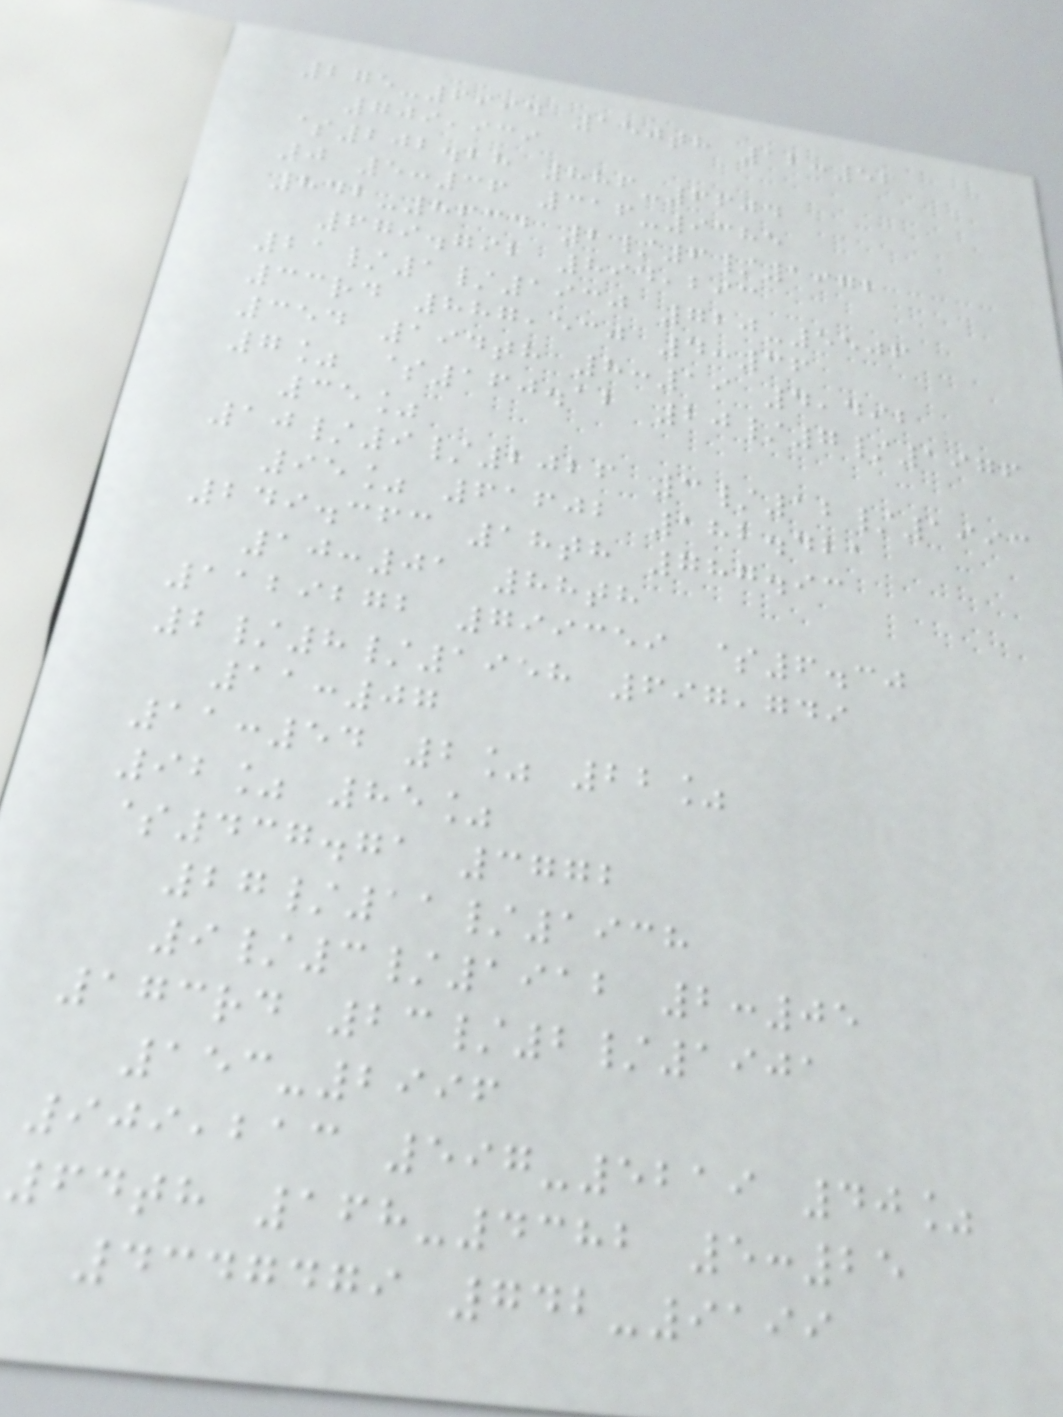275-6994 150th 12:56
709,939
$202.28 886-6604
0 5:36 316-9385
842-8634 2/6/1972
679.792 894,293
21/1/1930 720-5506
33rd 887,530 4:36
354 194th 8:19 4,492
7% $160.12 20/7/1976
35%
10/9/2026 3/12/1993
95% 61602 182.421
249.363 18th 787.93
10:01 88th
1129272 799359 $6.30
2/8/1958 697,749
11:07
11:54 2% 22%
92% 85%
$437.71 3772
27/11/1938
9/3/1912 2:05
173rd 23/2/1901
153-2996
909,213 597-5219 40%
64th 168-4382 5:25
4347479 742-9199
